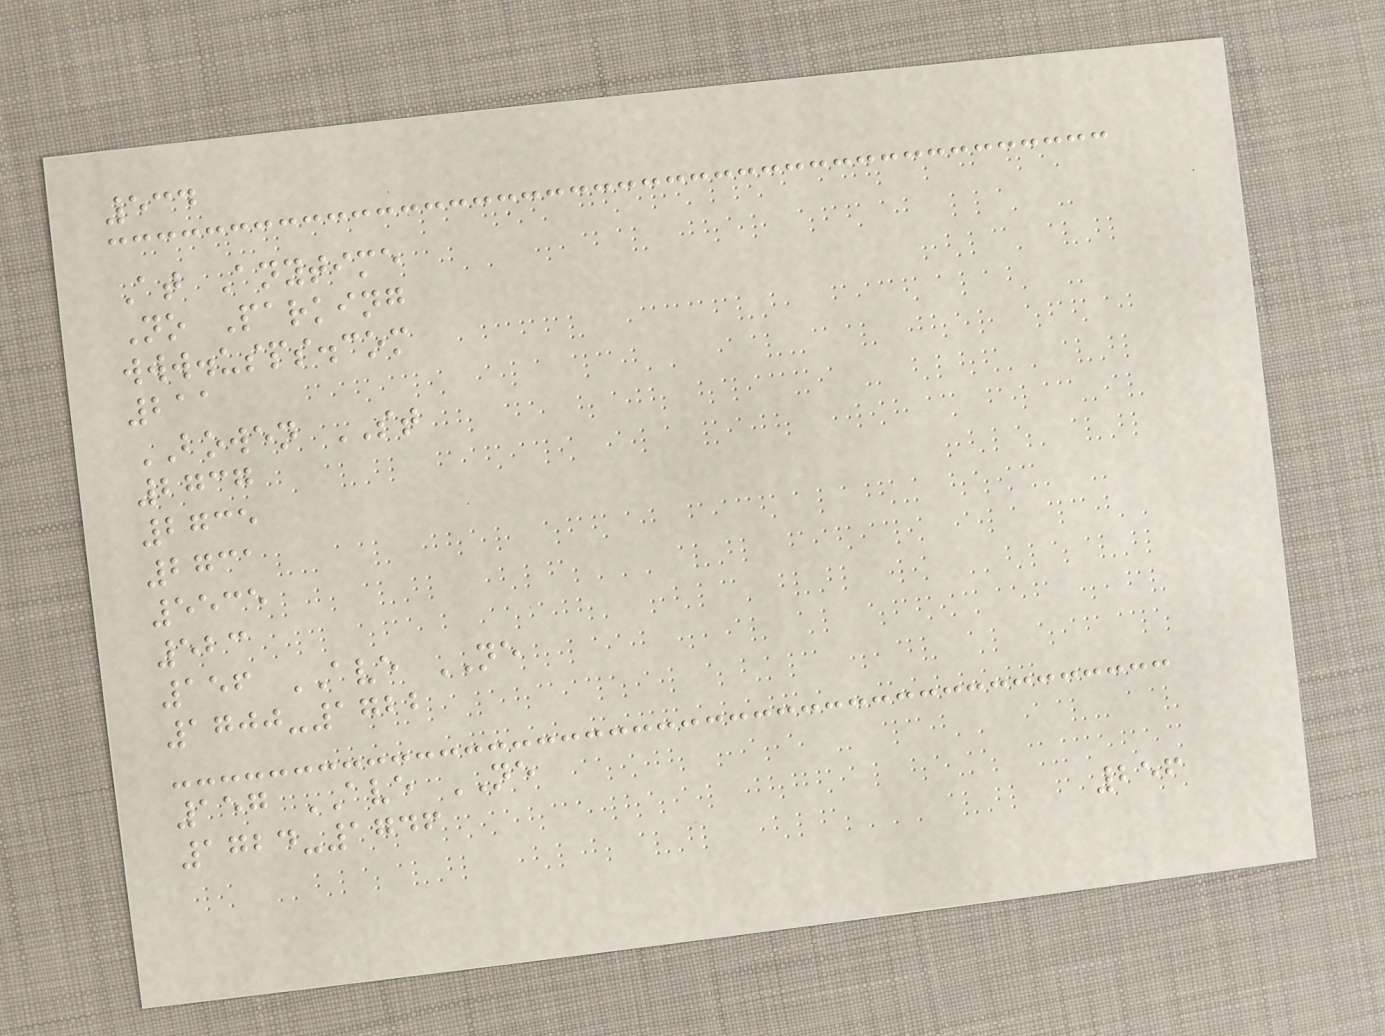534
At Anytime
No Parking
www.usps.com
211
BOWEN ST
2737
2735
2731
5535
523
156 AVE NE
1700-1722
157 AVE NE
1724-1746
256
